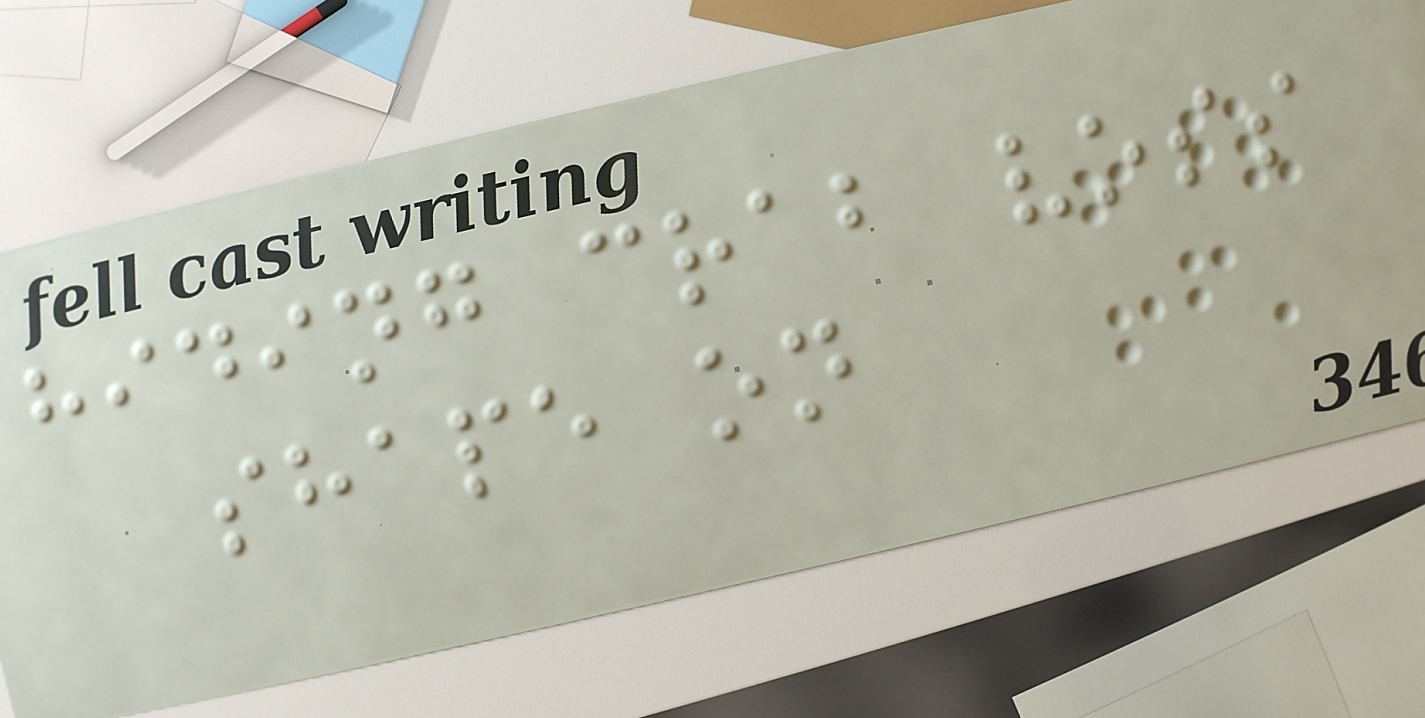hiding crab voss
shape on
